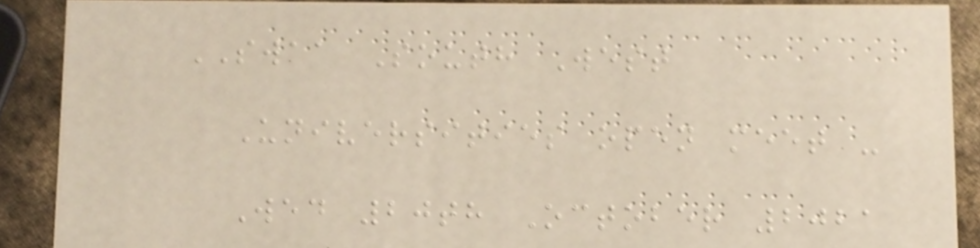SWAA South West
Universities open meet -
Wed 20th October 2021
